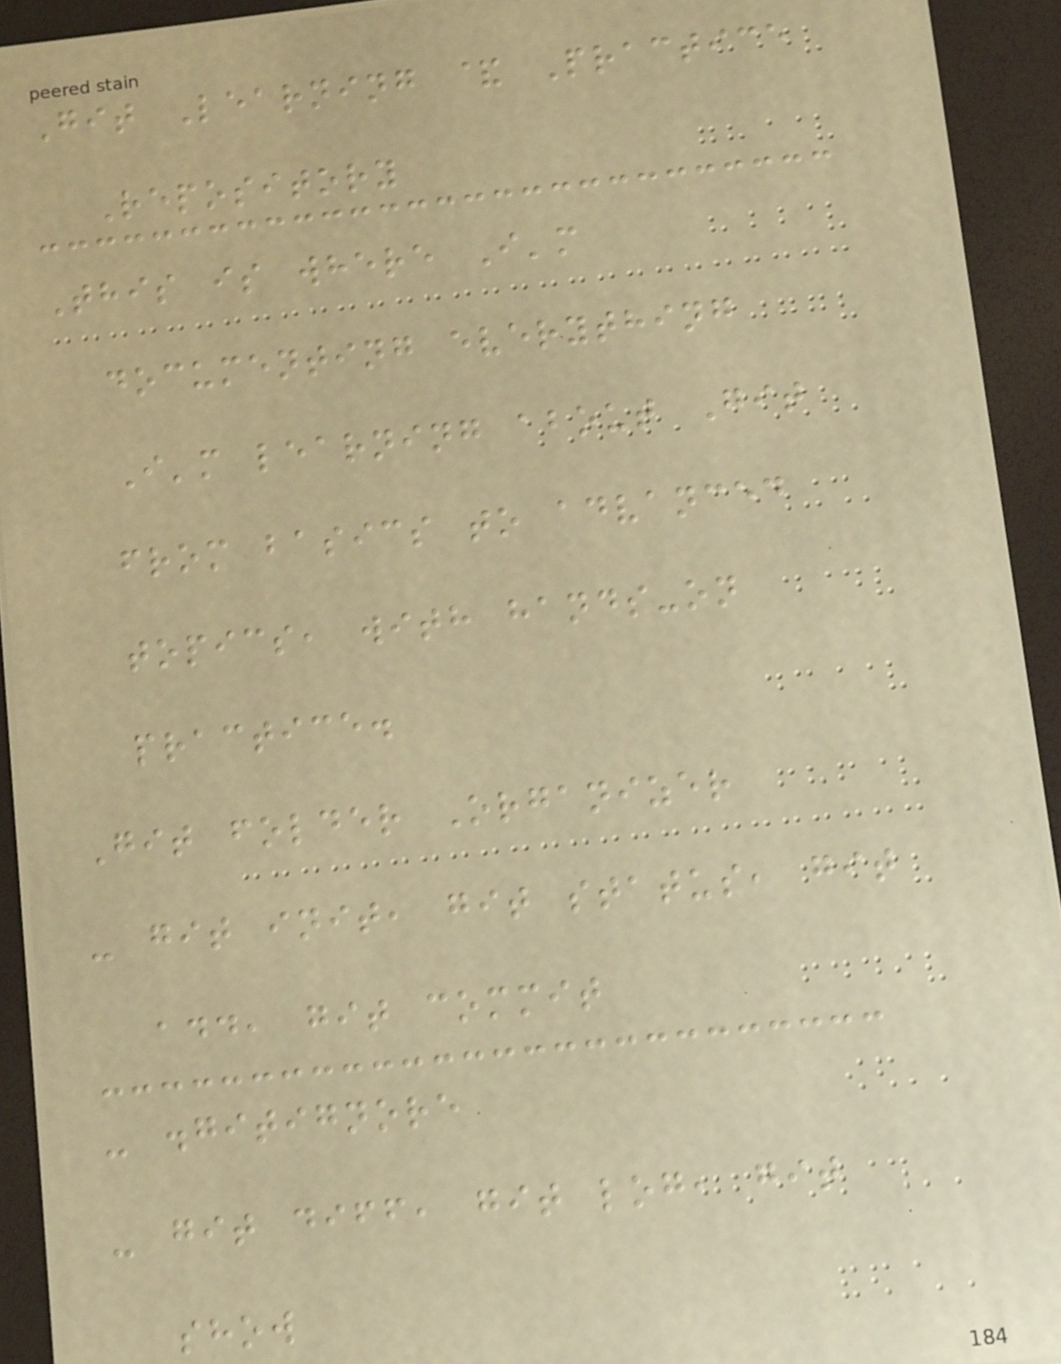Git Learning & Practice
Repository
This is where I'm
documenting everything
I'm learning about Git
from basics to advanced
topics, with hands-on
practice.
Git folder Organizer
- git init, git status, git
add, git commit
- .gitignore
- git diff, git log, git
show
